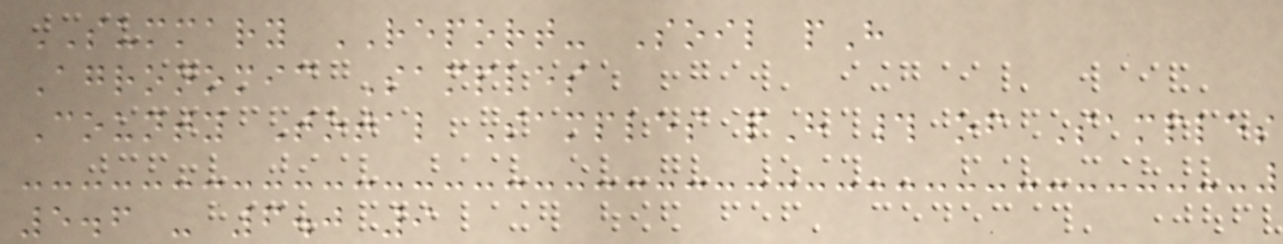SUMMARY REPORT- Soil pH
Agronomic Samples
County Total Samples pH # of Samples
5.6 - 6.0 9
